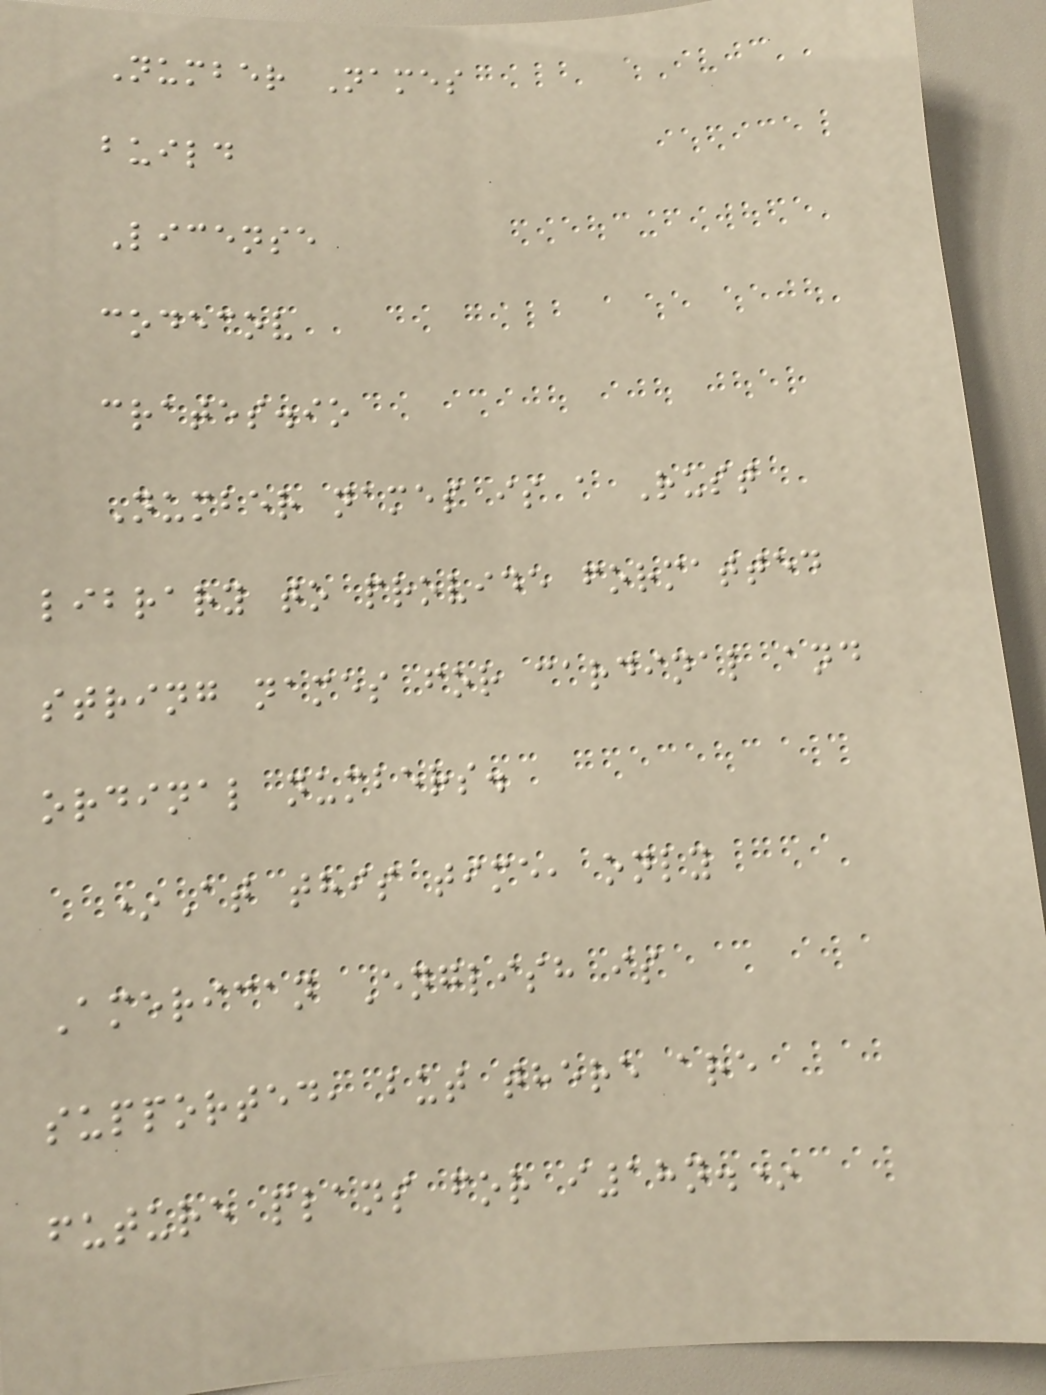Number Names
build
License
codecov
crates.io
Number names is a Rust
library to provide formatted
string names for cardinal and
ordinal numbers.
*At this time, only
American English is
supported, but there are
future plans for i18n.*
